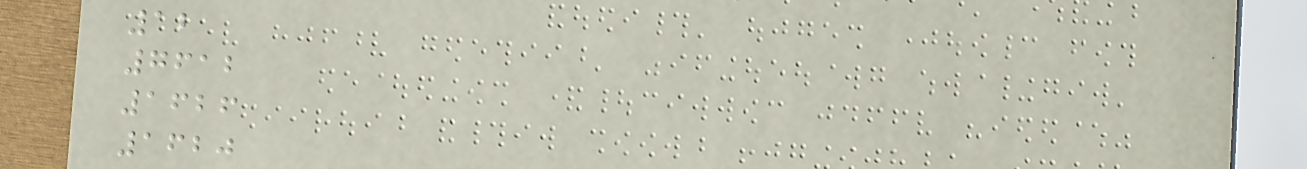12
7612
1626
1620
